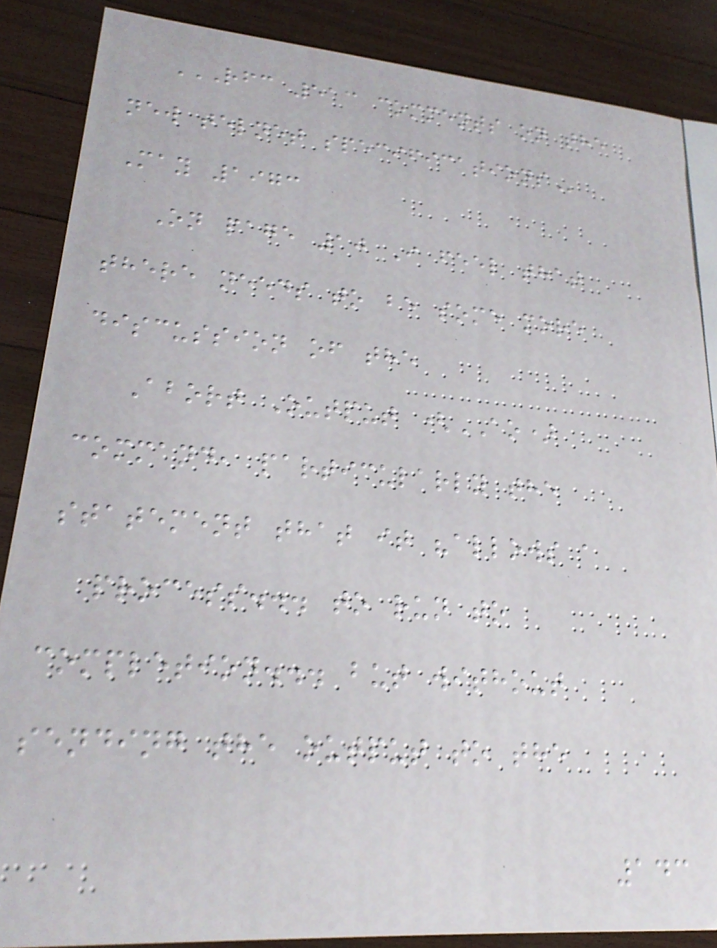RFC 513 COMMENTS ON THE
NEW TELNET SPECIFICATIONS
May 1973
On page 10 I feel that
there needs to be some more
discussion of the
Abort Output (AO)
command, particularly the
statement that it "allows a
process... to run to
completion... but without
sending the output to the
143
